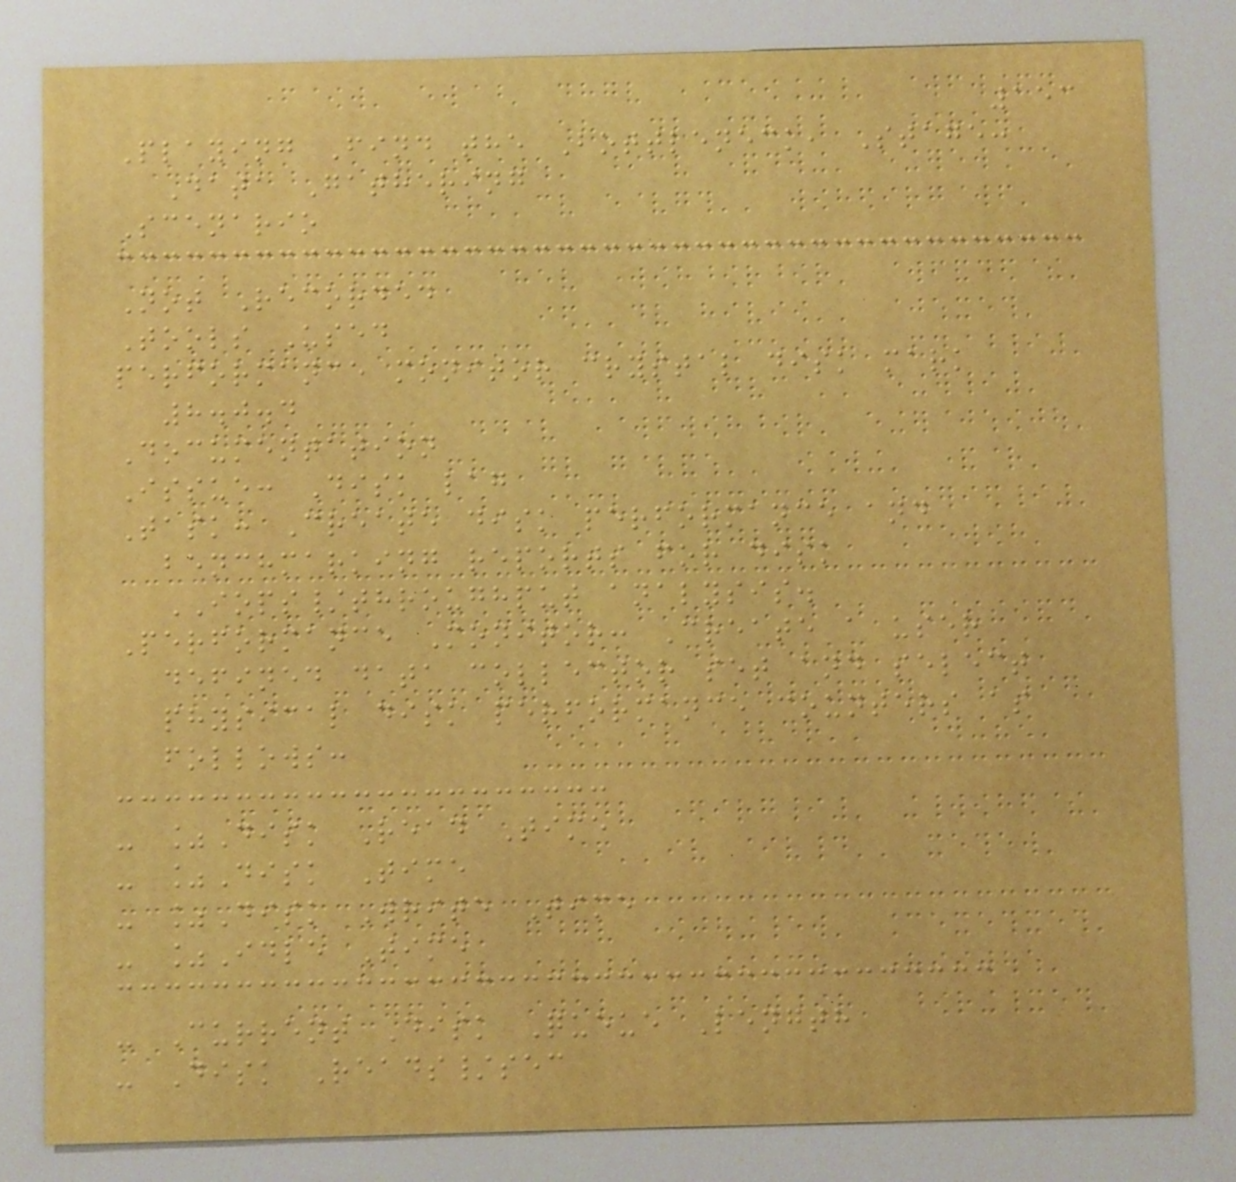153
Playing Find the Bottleneck, Stage:
Data Gathering
Scenario
Not Recorded
Tools Used
performance monitor crystal disk mark
8.0.4
Documentation
Issue: Disk lag
Task: Create disk performance and
benchmarking reports for disk
IOPS/throughput analysis.
Performance Monitor: Create a user
defined data collector set and select
physical disk performance counters as
follows:
- %Disk Read Time
- %Disk Time
- %Disk Write Time
- %Idle Time
- Current Disk Queue Length
- Disk Reads/sec
